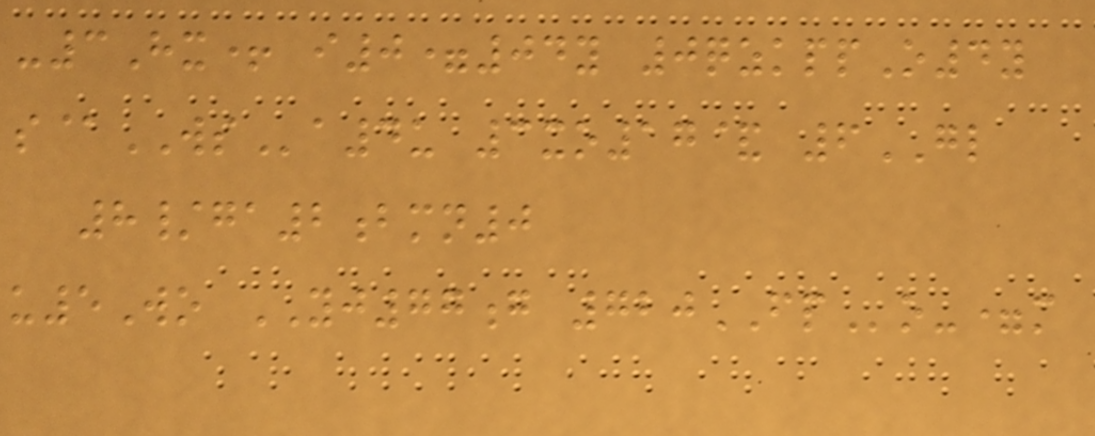-3Hx+ i0=04y 0qzkppO4y
s@WSa4u 3xo17& 6GL
8/ga2bmn0
u5Wo YJ77g 720FPo-=m
